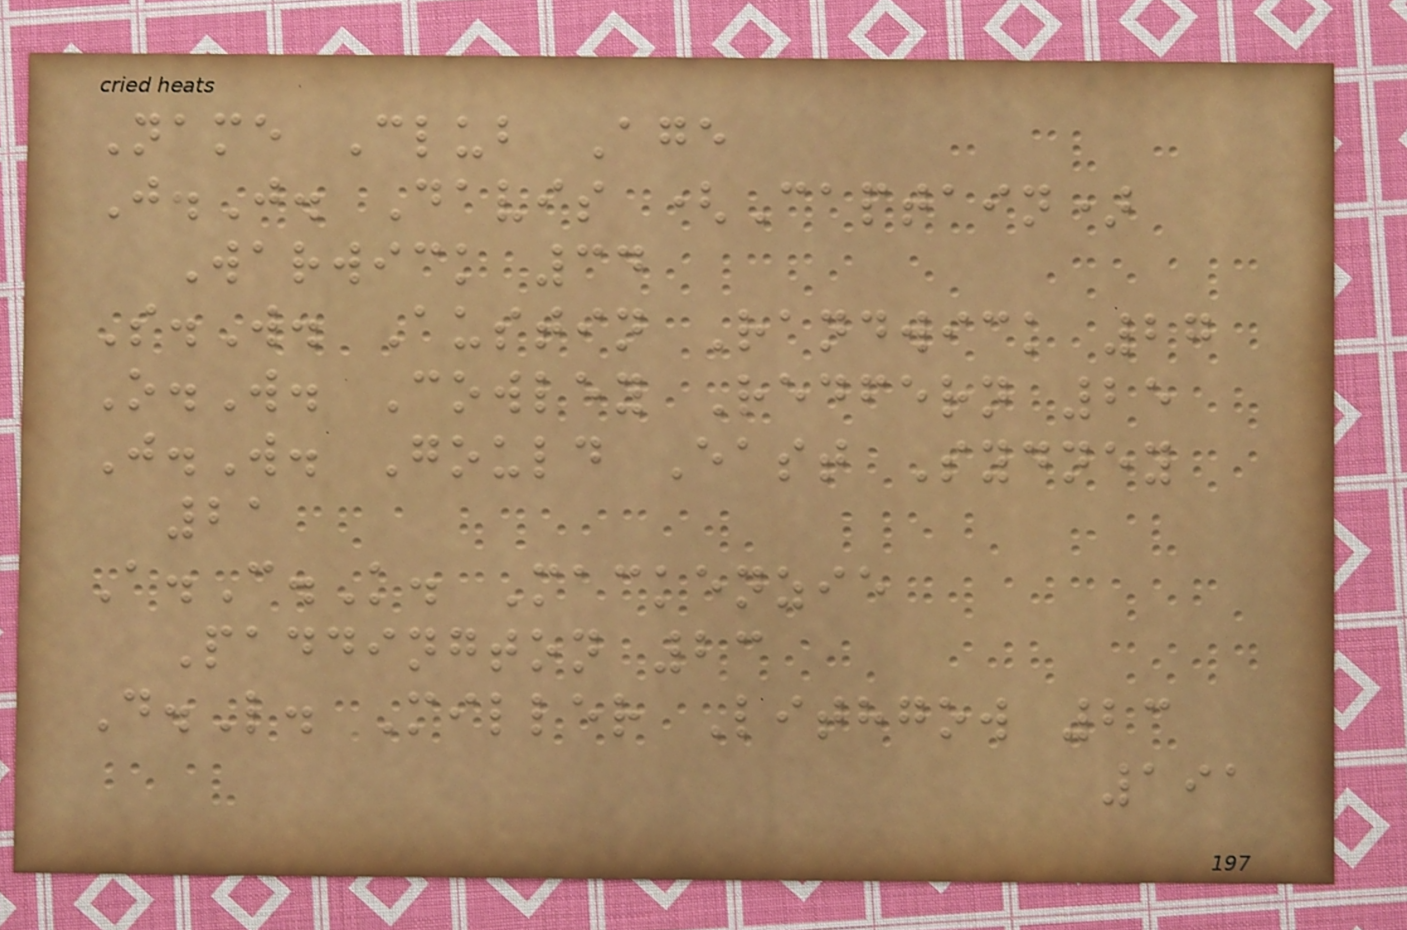Name Club Age
J.J. Davis (Captain)
Warwick 34
S.W. Austin Randwick 27
O.W. Cowley Redfern 25
J.W. Gould East Sydney
21
A.C.K. Mackenzie
Paddington 23
D.L. Miller Lithgow 23
191
